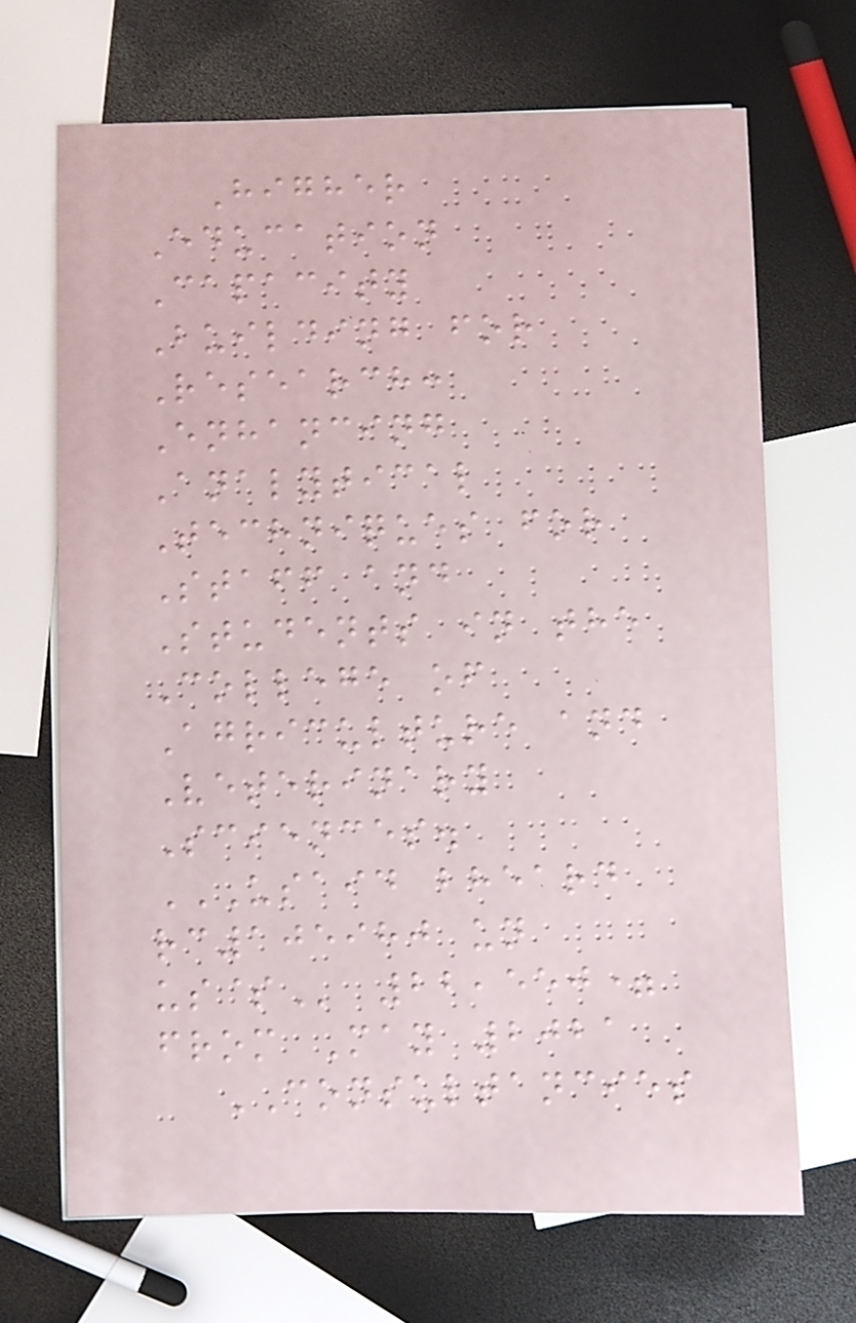Higher
Education
Capacity
Building for
Research:
Enhancing
Analytical
Techniques for
Staff and
Students in the
College of
Agriculture and
Veterinary
Sciences.
USAID BHEARD
RC105980 UN
US$ 22,550=
from May 2021
CONSULTANCIES
